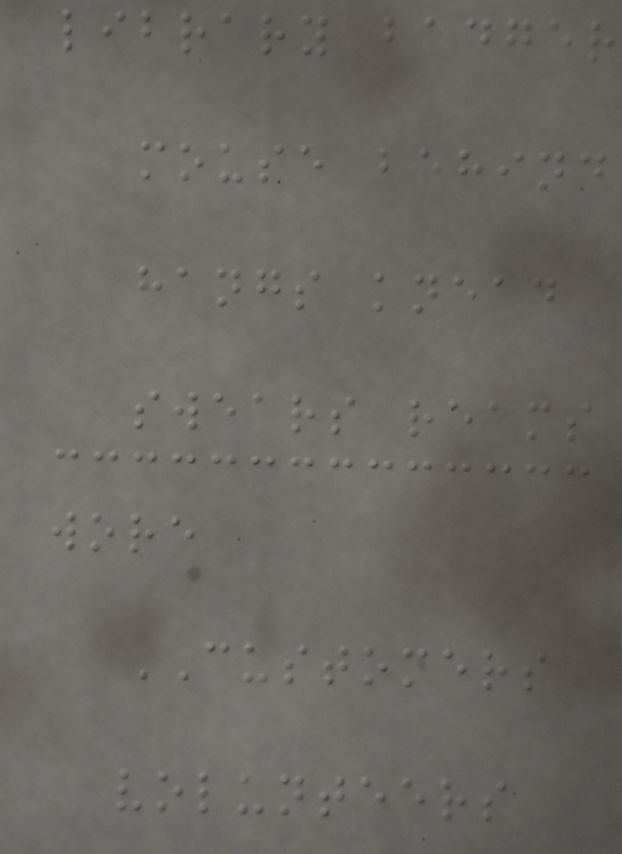library badger
mouse behind
hangs knead
swears reams
wore
CUSTOMERS
volunteers
